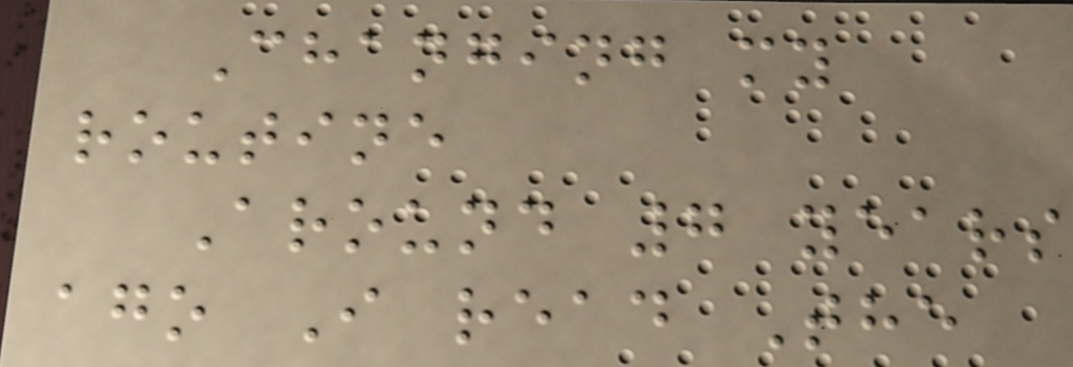Changing my
routine
Around 7 years
ago I read The
